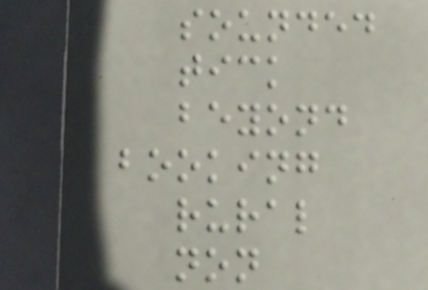sounded
tick
beyond
booking
rural
non
